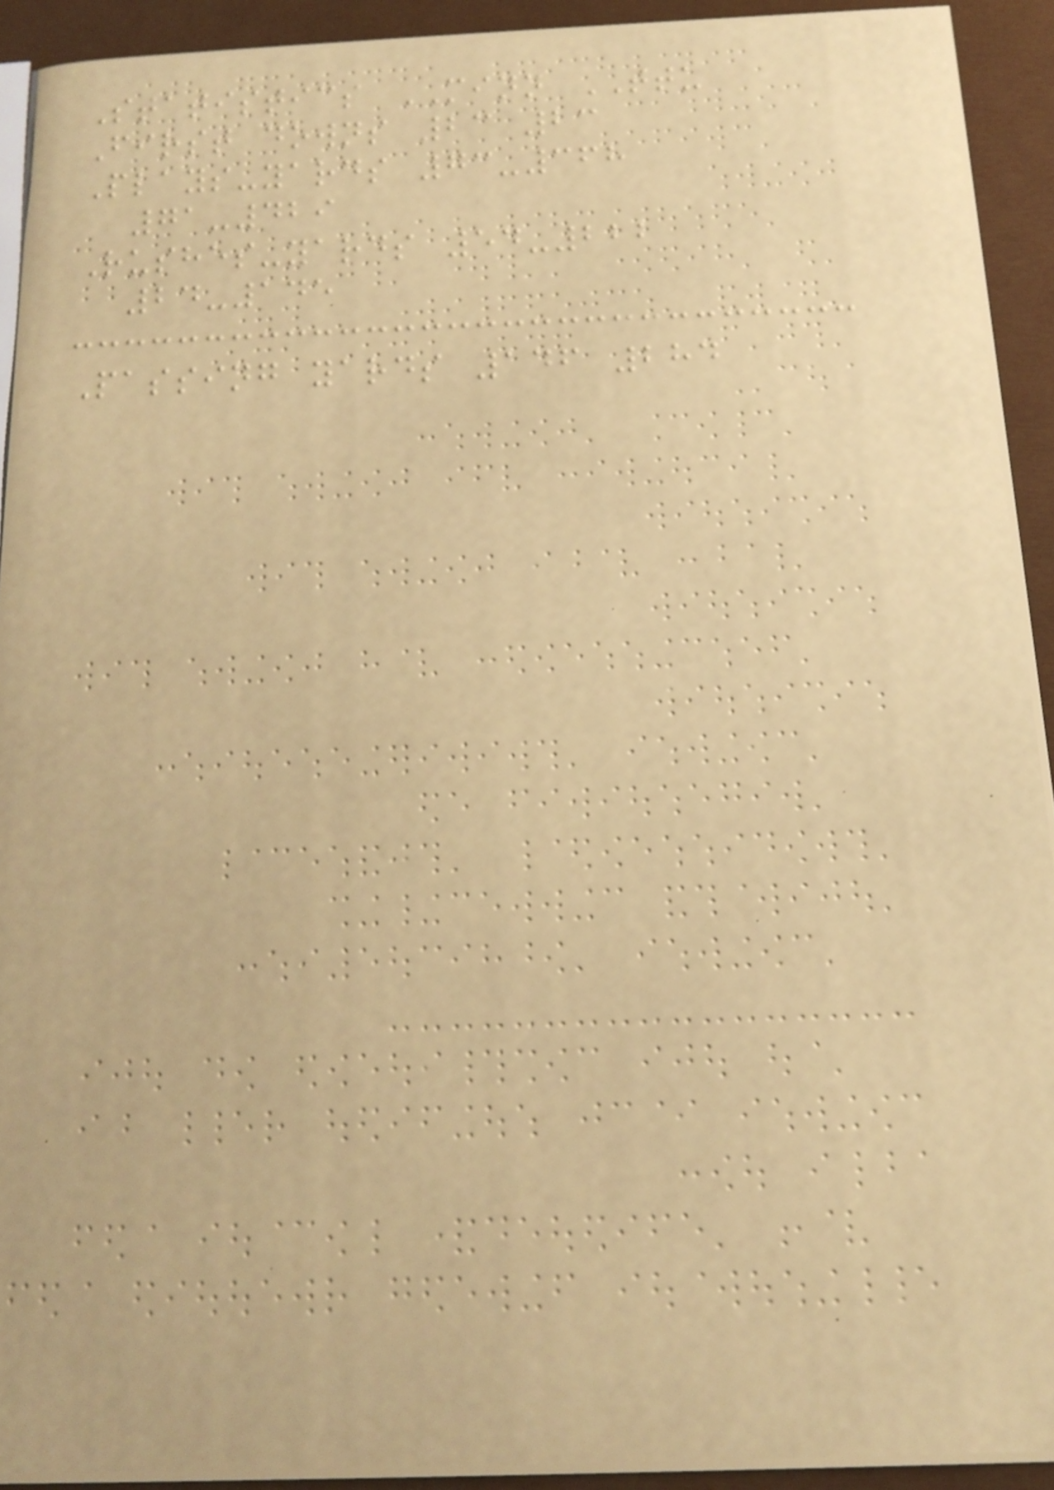Statistics MINN TTU
First downs 23 23
Plays-yards 73-368
71-429
Rushes-yards 54-222
24-145
Passing yards 146 284
